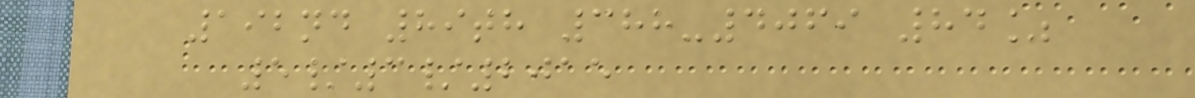192nd 89th 388-4069 84%
5/3/2015
